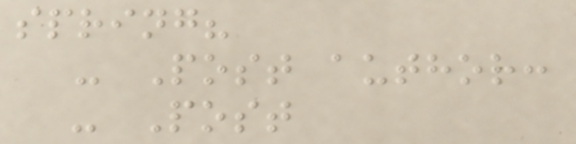spring?
- Post author:
- Post
